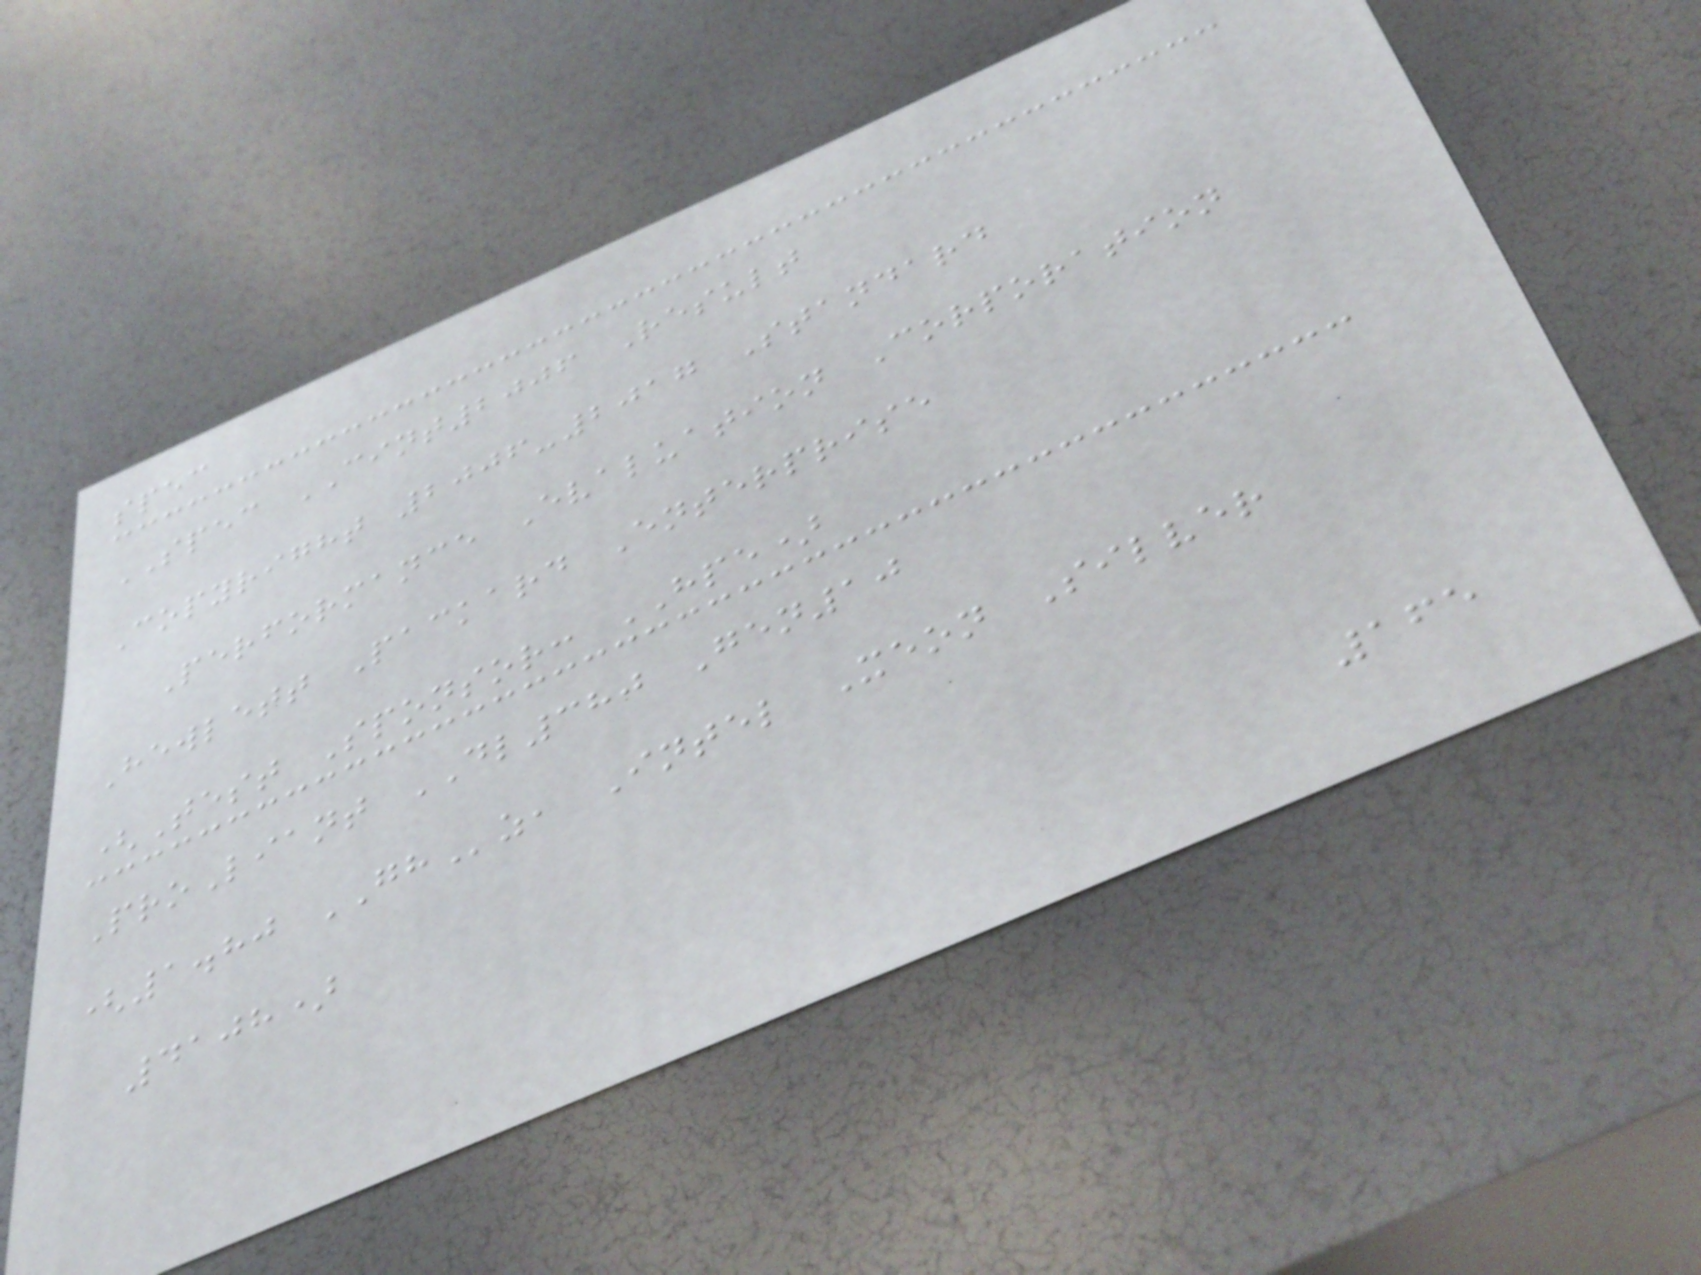spec
SPEC CINT2006 Result
Copyright 2006-2017 Standard
Performance Evaluation Corporation
Hewlett Packard Enterprise
(Test Sponsor: HPE)
ProLiant DL380 Gen10
(1.80 GHz, Intel Xeon Silver
4108)
165
